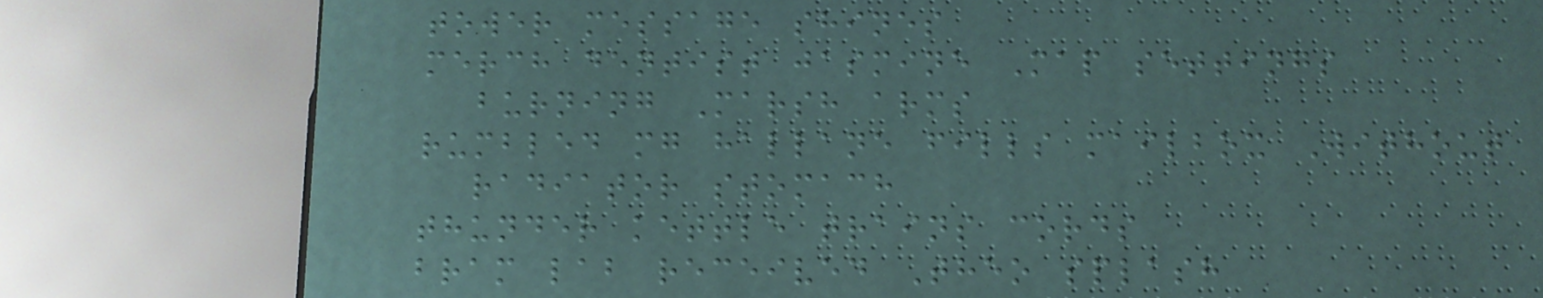tower message shines
merch dentist jasmine Map settings
burning Marsh arms
rumbled mg hallane fills mailbox Without
radiator stomach
thunder kettle trains cords
bram lab received Theo splash
